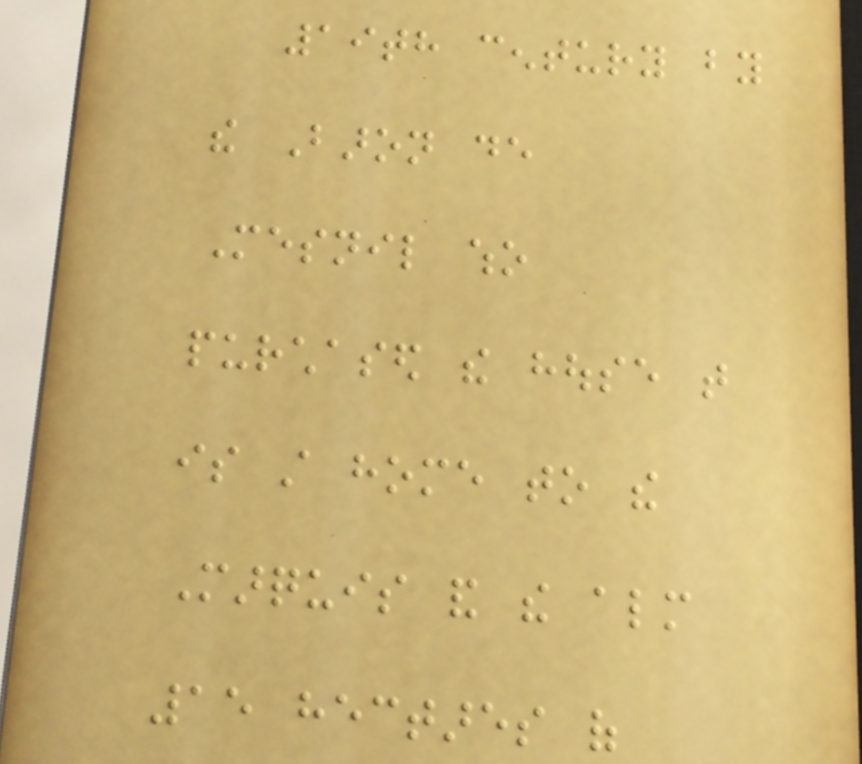19th century by
the Baron de
Mesnil who
purchased the house that
is still home to the
Marquis and the almost
15 hectares of
